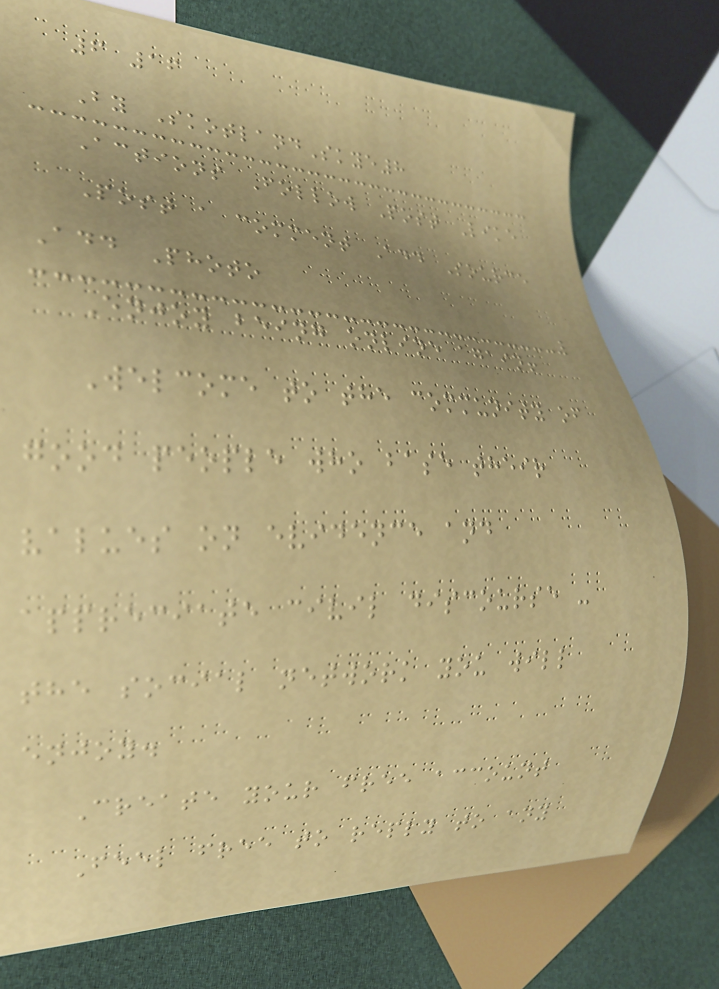6 16
By SkotlandSkye8
Actions Follow Post Like
Post a comment Add Source
Add Photo
Enjoy being online again!
Welcome to the community of
good people who base their
values on evidence and
appreciate civil discourse -
the social network you will
enjoy.
Create your free account
Feel free to reply to any
